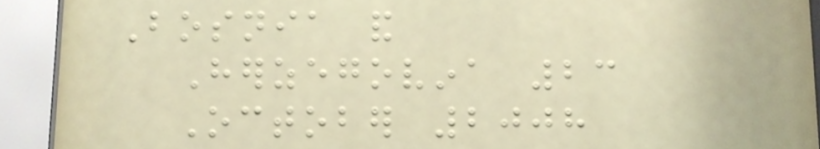Bosnia and
Herzegovina 23
October 2008
